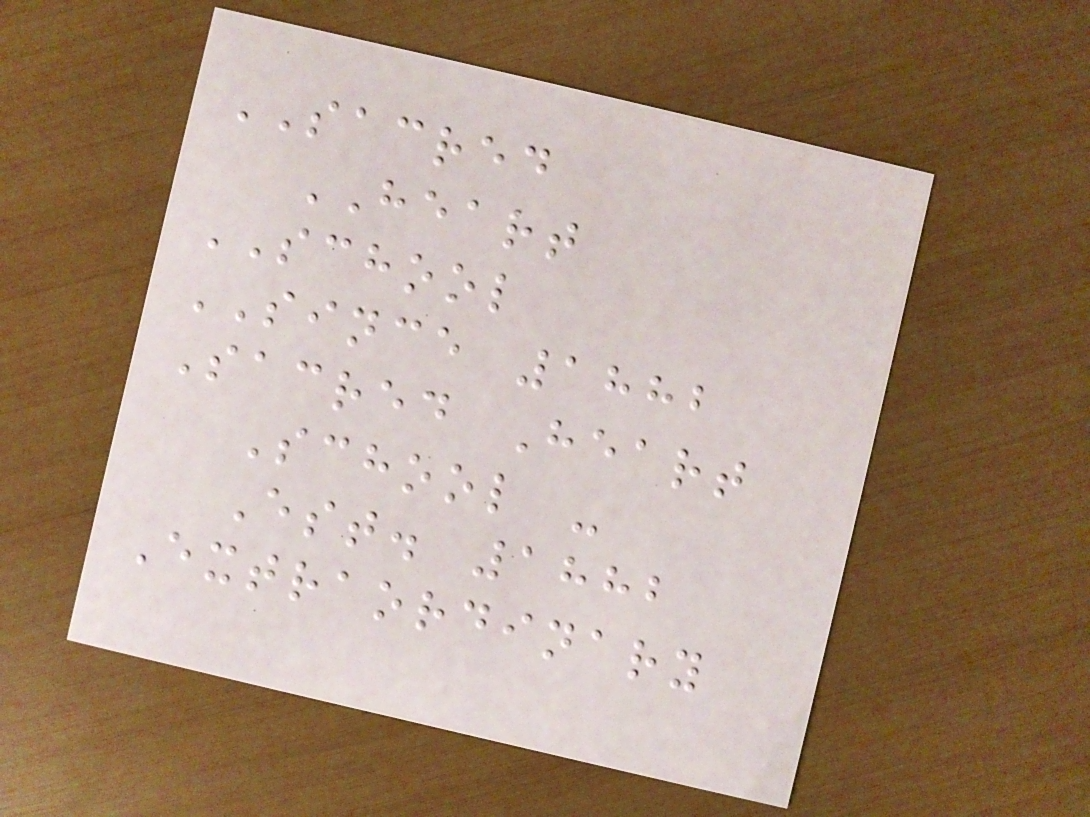SACRED
HEART
SCHOOL
SINCE 1882
Sacred Heart
School -
Est. 1882
Extraordinary
